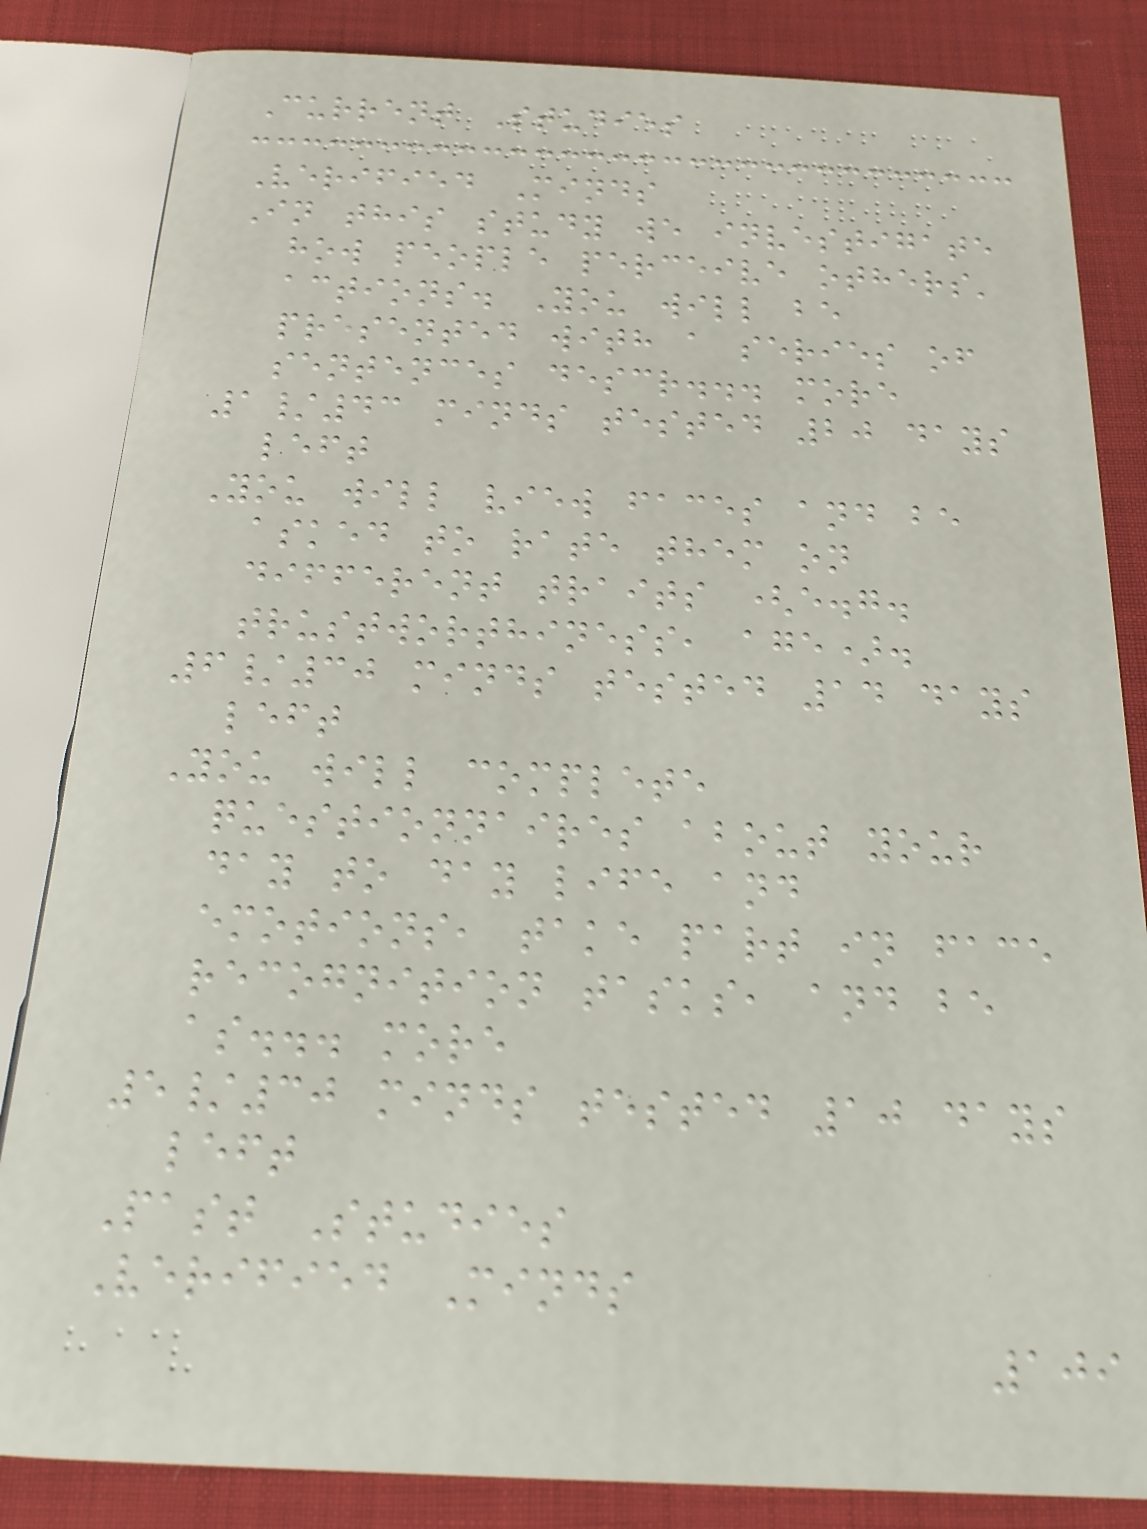Current Studies
Verified Minds
In this study we investigate
how people perceive others'
actions. You will be
presented with a series of
sentences descr... more
1/43 minds tested 20 days
left
You will view faces and be
asked to rate them on
different traits (e.g.
trustworthiness, age).
6/30 minds tested 14 days
left
You will complete
questionnaires about your
day to day life and
emotions, take part in face
recognition tasks, and be
as... more
5/30 minds tested 10 days
left
Past Studies
Verified Minds
109
